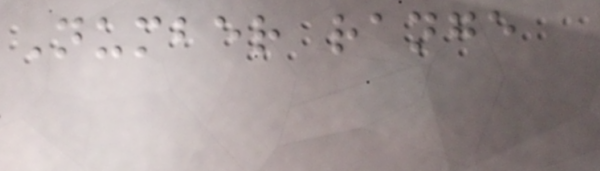Number range
